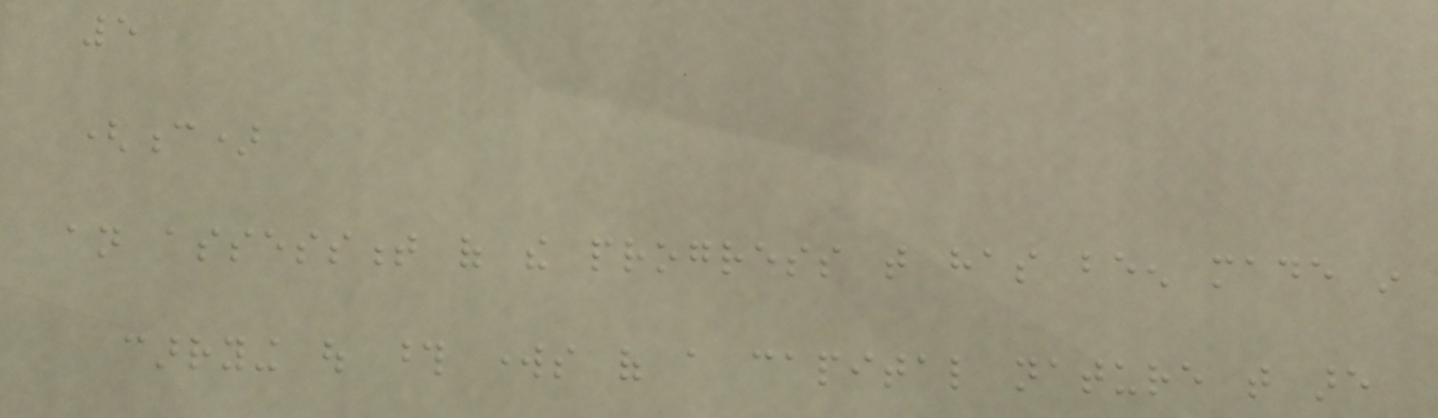5
(c)
an assessment of the progress that has been made in
carrying out those works of a capital nature that are
